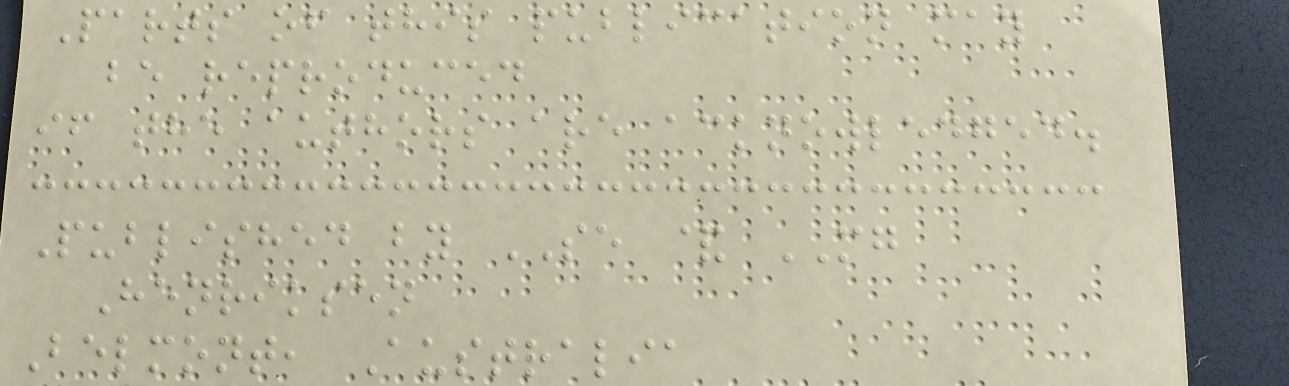Parts of this publication may
be reproduced
if the authors are acknowledged.
Published by SE & MG
Henriksen
Belmont, Australia
